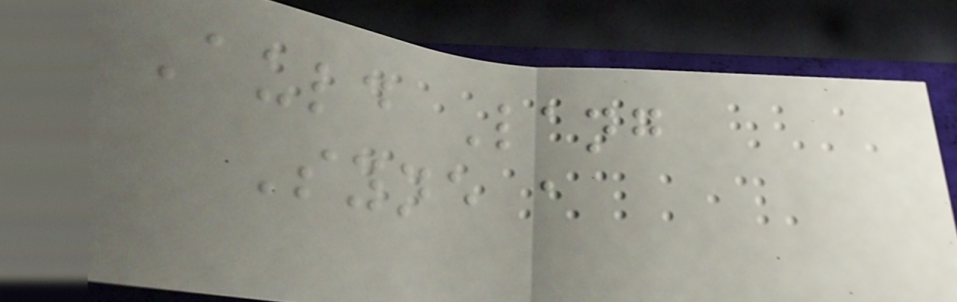Auld Lang
Syne a
